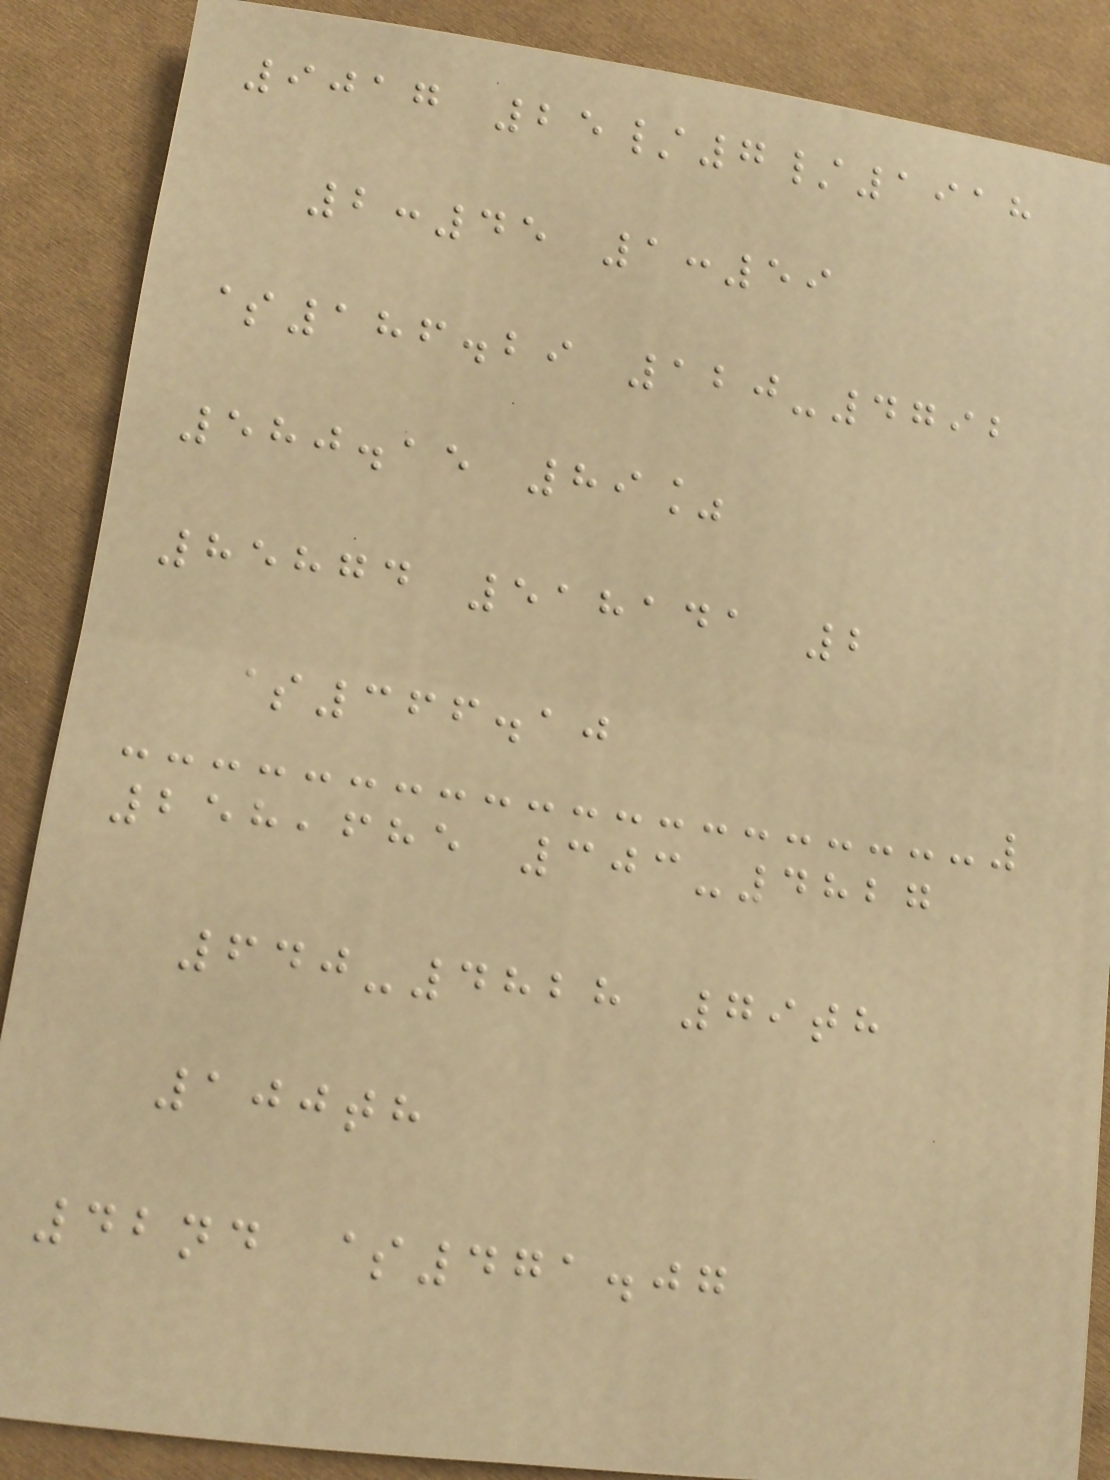9017 25/7/1918
2:45 1:59
$186.29 120-4792
580.15 89%
85874 518141 2
$366.10
258,685 303-4827
640-4828 79th
100th
42nd $471.07
